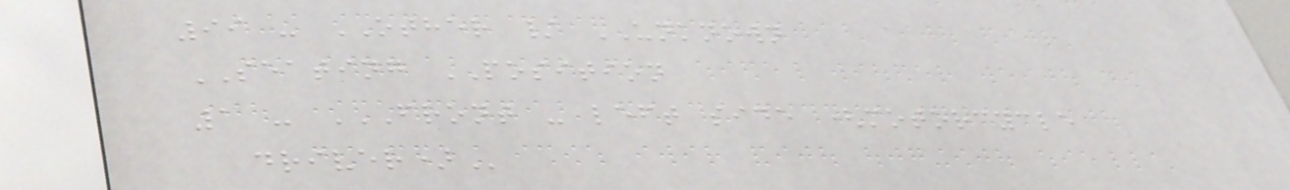99 - OTHER / UNKNOWN
SEATING POSITION
1 - FRONT - LEFT SIDE (MOTORCYCLE
DRIVER)
